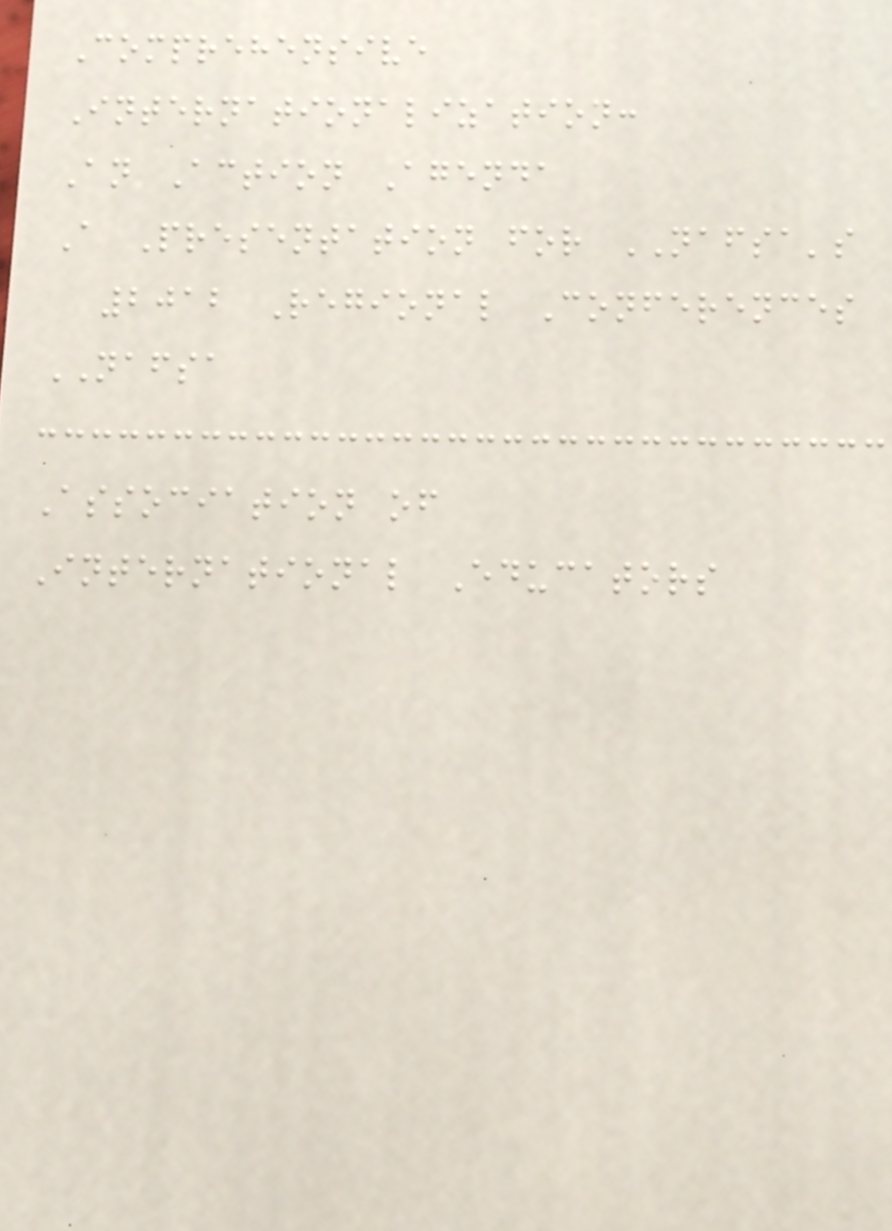Comprehensive
Internationalization:
An Action Agenda
A Presentation for NAFSA's
2012 Regional Conferences
NAFSA
Association of
International Educators
